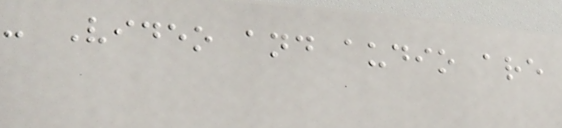- Video and audio are
